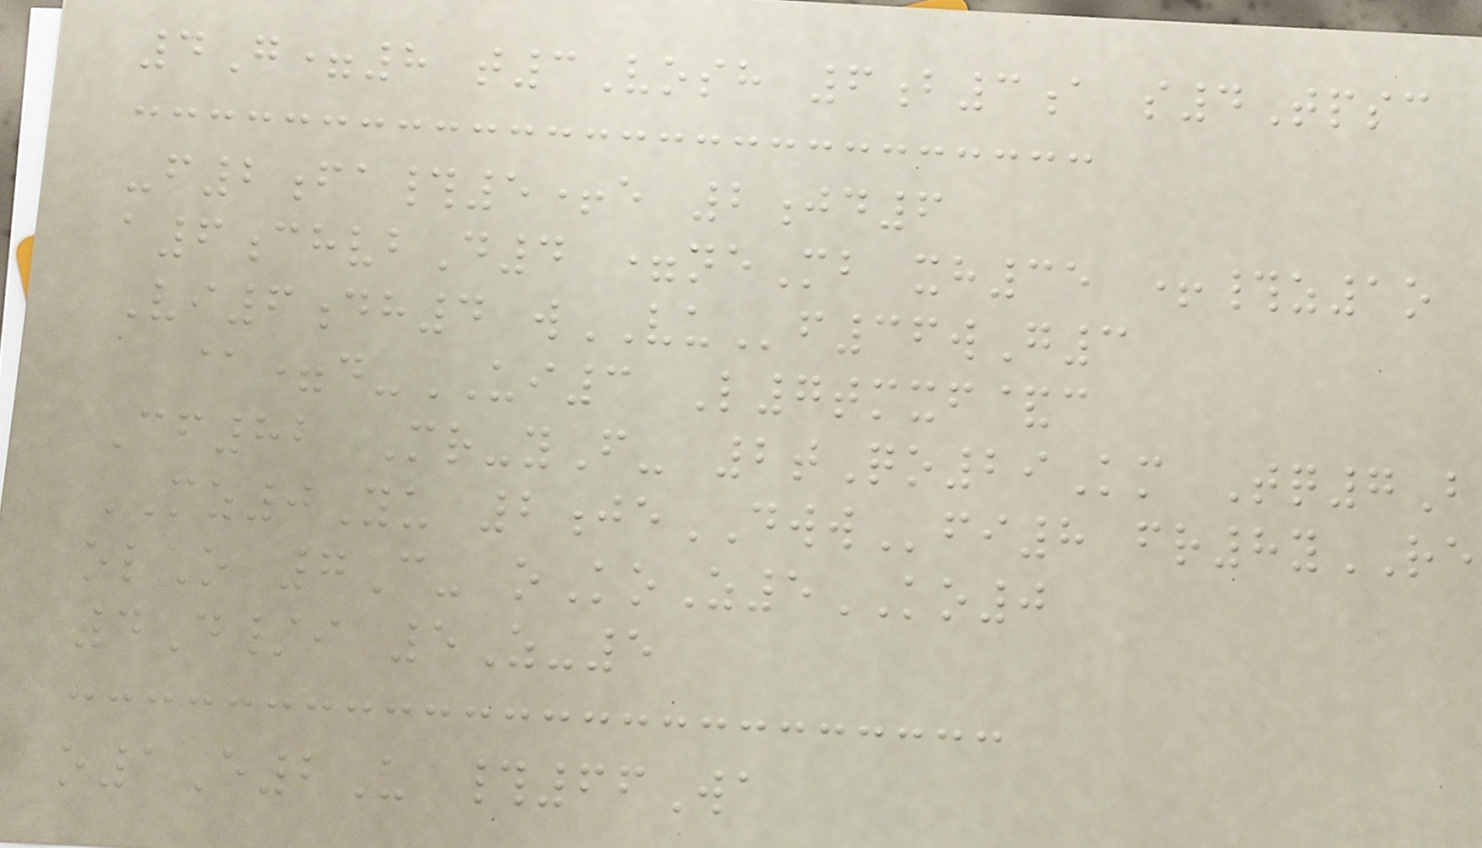4G=8 t3Vosh 6b3a s4Tpsc
-f2fa#5+e 2jd6
a6chvbD4 =neMb xh35 +#z1o
Vi6dh4 wVUf36wG3
@=d-UI3 L7tmxf&c
Cf82 Mr-yF- 2tQo29Km Tq7B
MZ0Yu 2jeDWWfi8 fr8yRE
olO 7C- oKoZ5KO0
4D/i 5Z-5
o1E2U #66Wa
